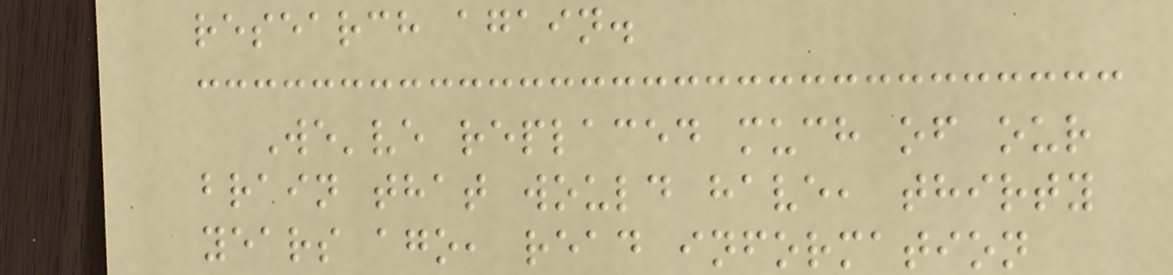research again.
We've replaced much of our
brain that would have, thirty
years ago, read information
